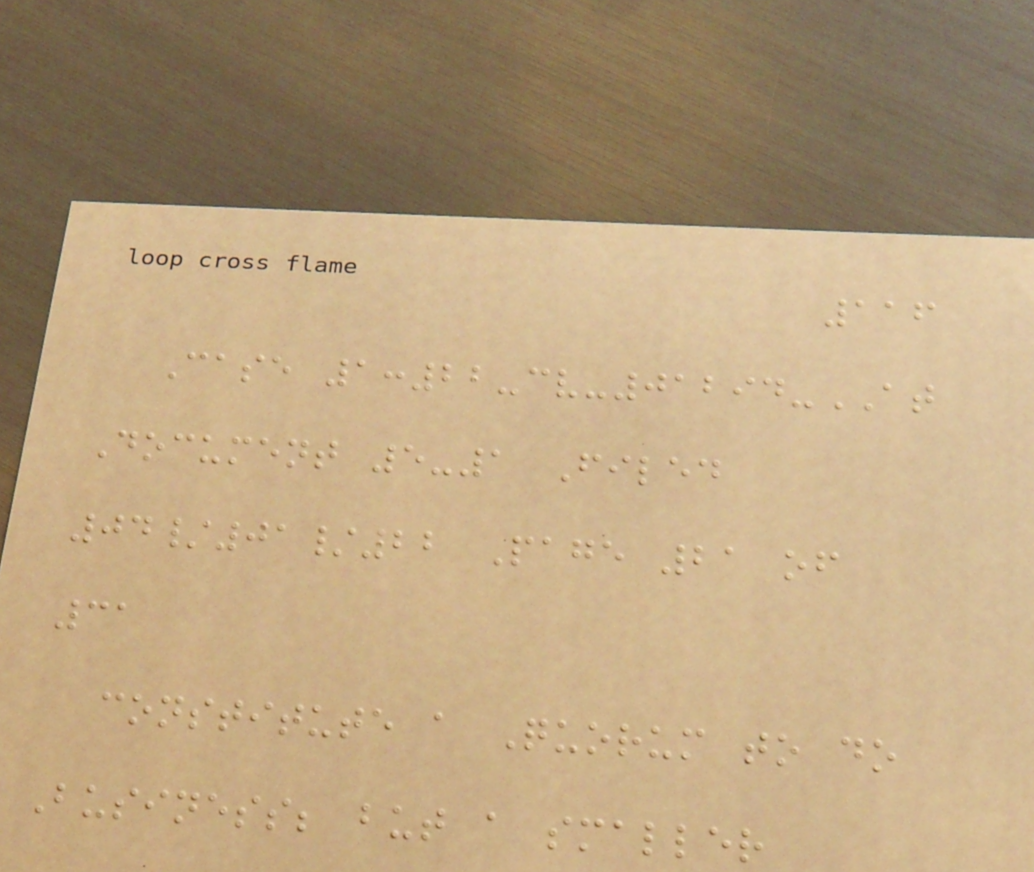116
Case 1:22-cv-01294-AT
Document 5-1 Filed
04/01/22 Page 21 of
31
constitute a Quorum to do
Business; but a smaller
